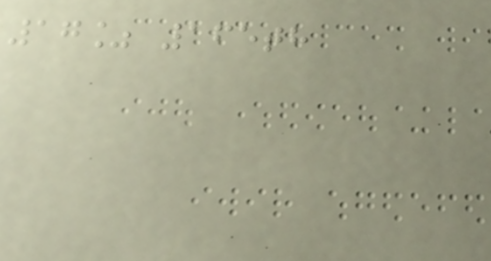17% 165th
